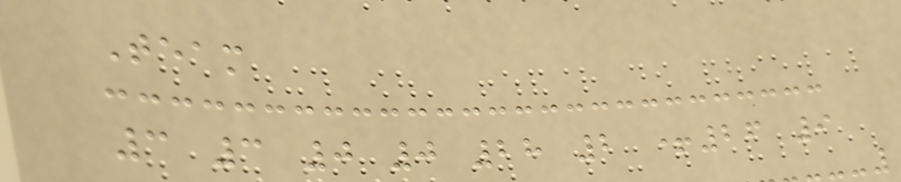Team
3 3 0 0 28 2 +26 9
